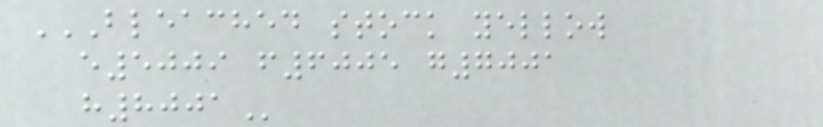BLEACHED STOCK YELLOW
E5009 F6005 G7001
H8001
